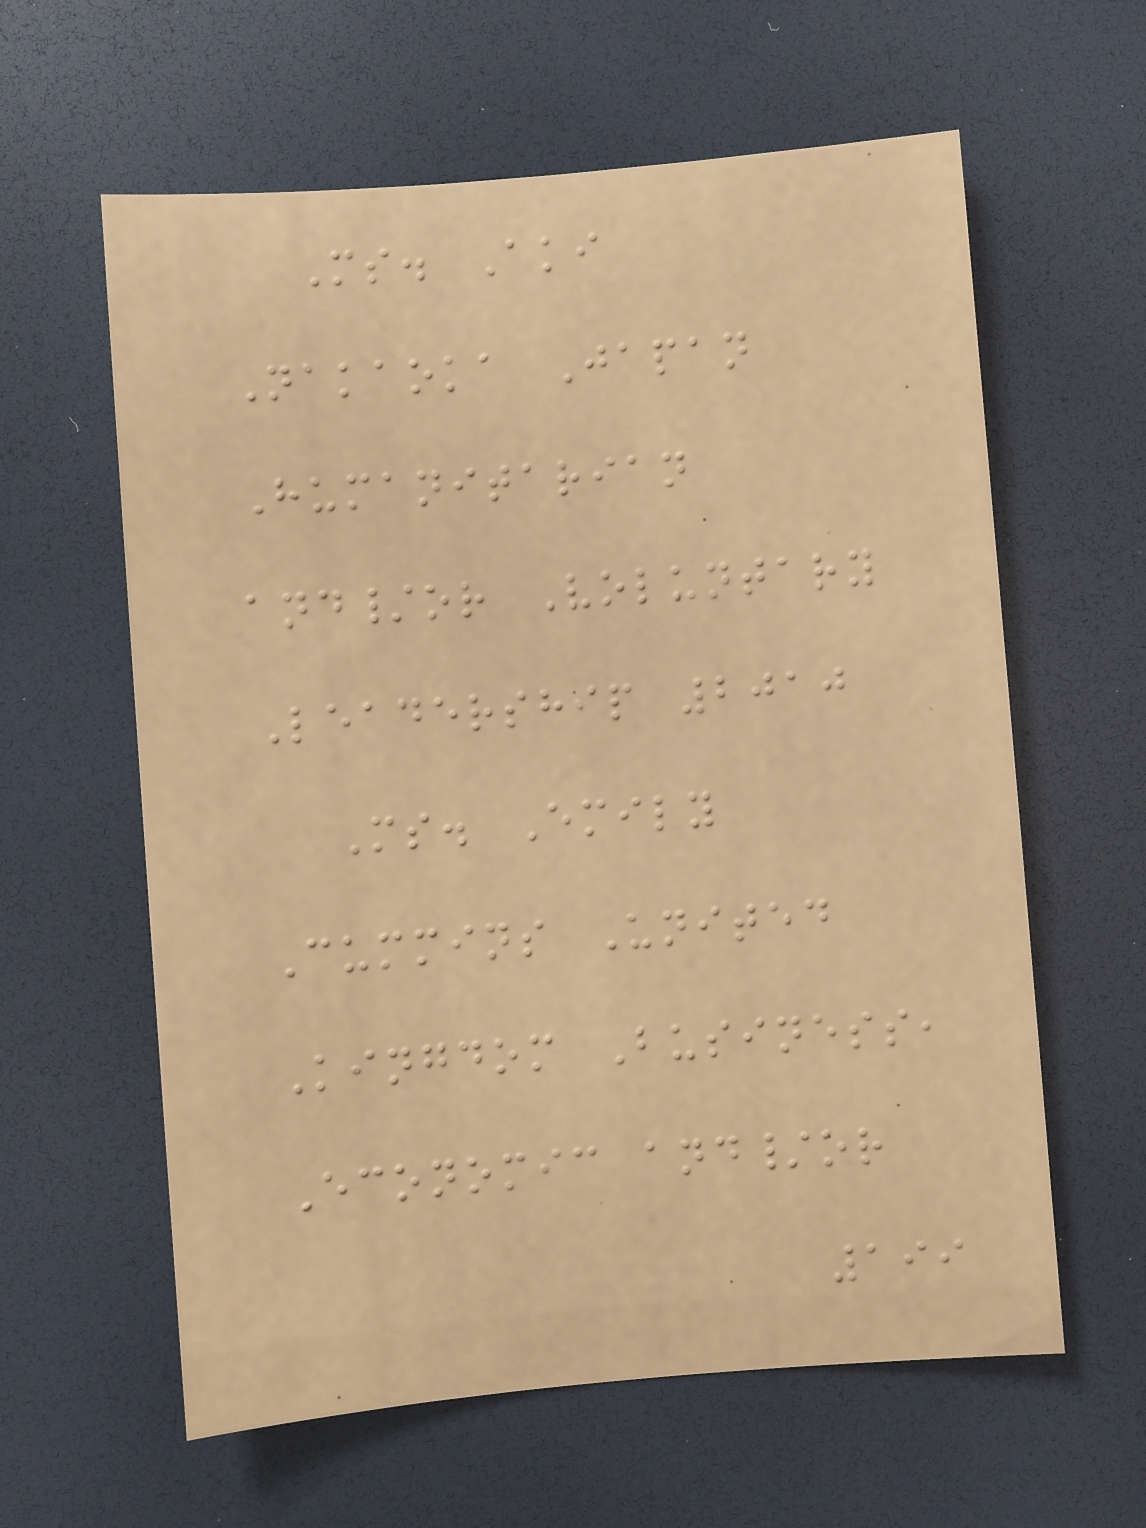Ms. Aki
Nakaoka Japan
Humanitarian
and/or Voluntary
Leadership 2010
Ms. Emily
Cummins United
Kingdom Business,
Economic and/or
199
